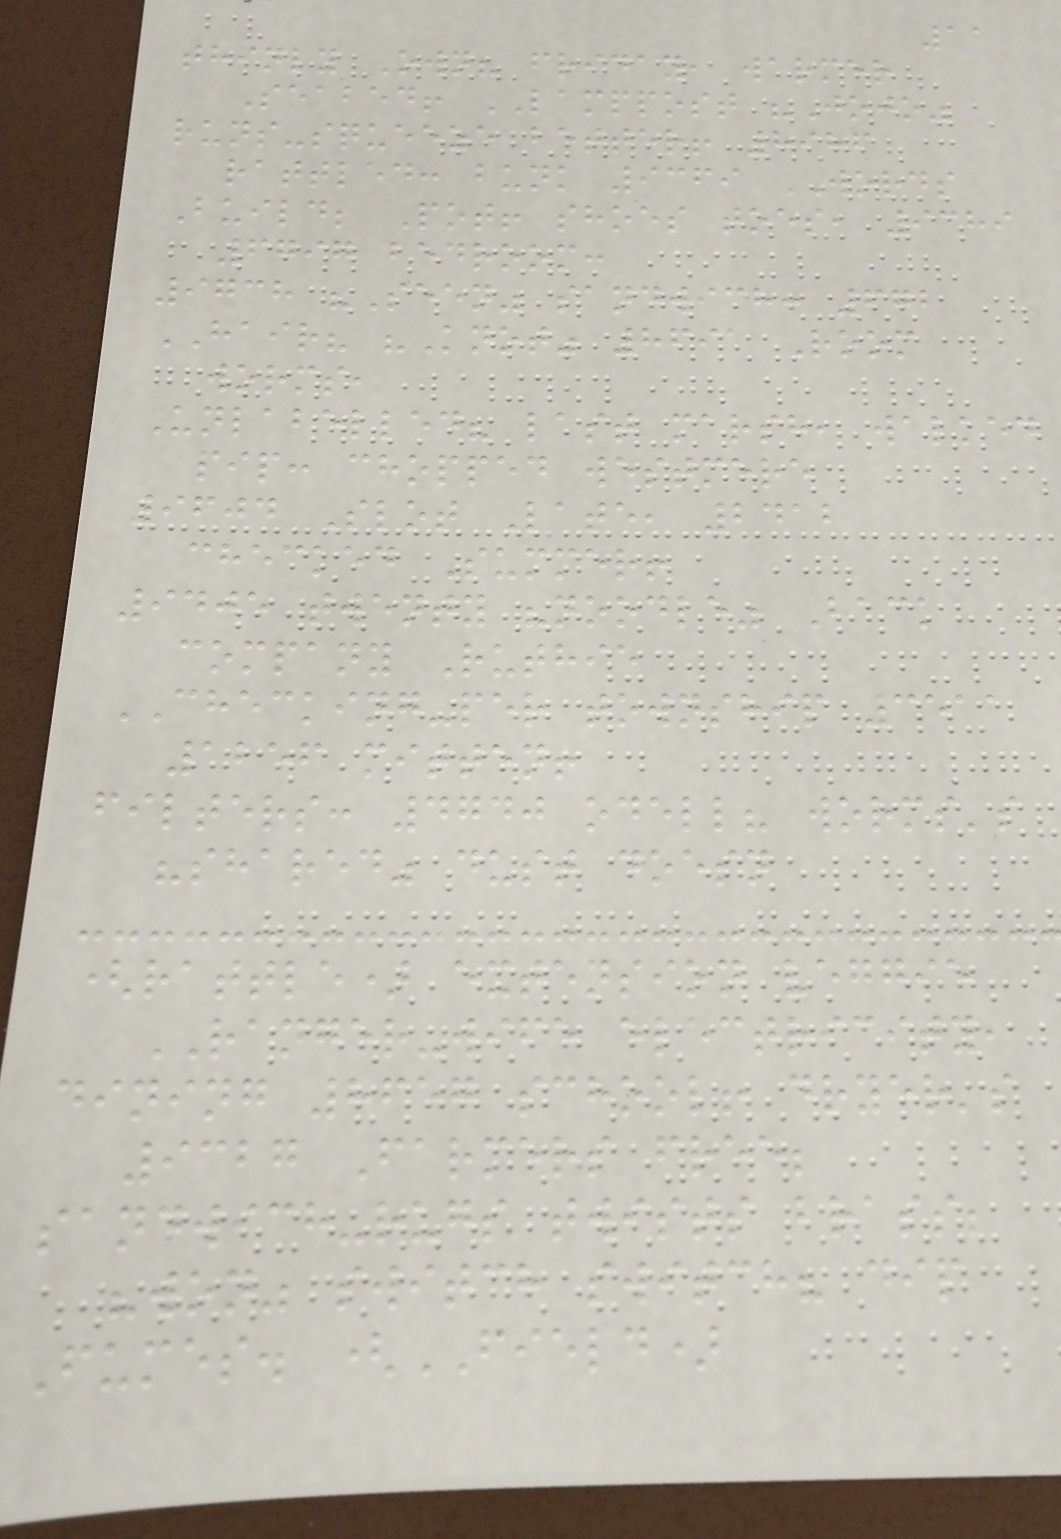11
thinly Own? friday, warmer
Seabed! LAMPPOST "Jojo"
runs-squeeze better! 8986
rattled: bunk 9369 WORDS
Build; Pot! shoes toes, 9389
6797 bedroom:
9738 "Seen" sandwich: 672
HAIR? "Knot" 8691 Room
worms,
Unlabelled? last marsh, walked
pip: chopped westmere
9604 Slot Late, 2412
checked Summer!
9405 twenty "noodle" Back
company Ruthie
CHECKING-per township 3511
1256 mitten!
filters: 4740 odell? worms's
"shared" dust doesn
(rattle) extension veggie
RANGER-wife electricity,
dining 8657 school! dryer's
9327 Farmers free;
sandwich-rugs twists brass;
"won" switch switch? dip
Fumes. (FIELD)
